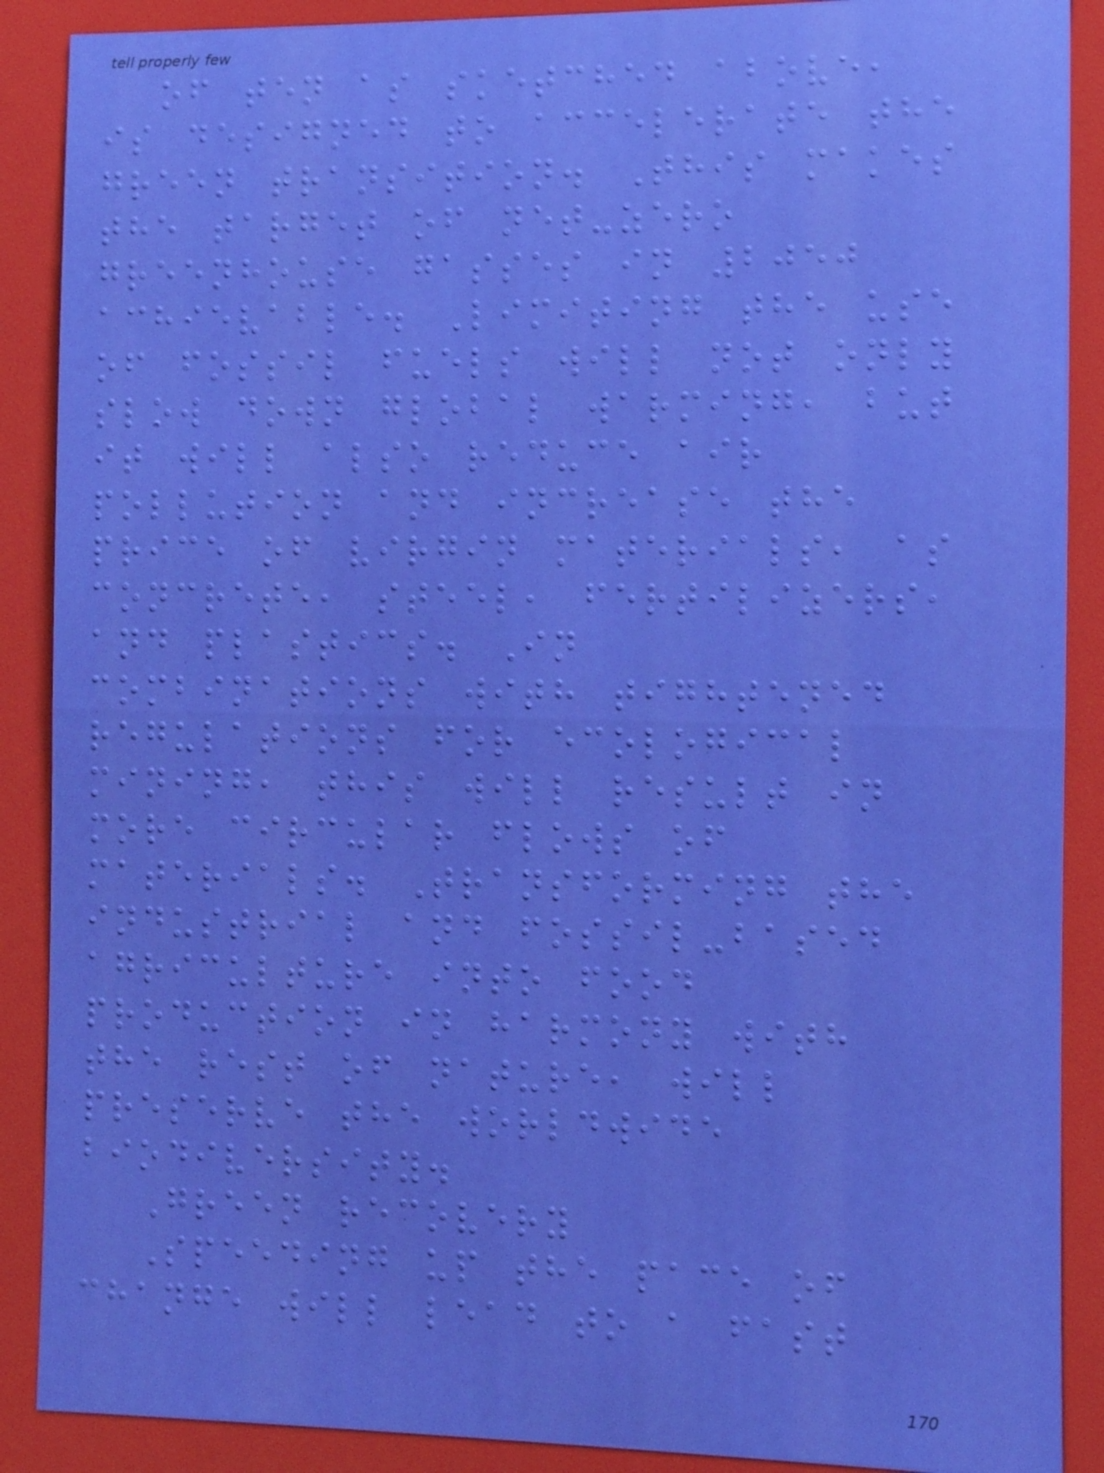of ten as sketched above,
is designed to accelerate the
green transition. This makes
the target of net-zero
greenhouse gasses in 2050
achievable. Limiting the use
of fossil fuels will not only
slow down global warming, but
it will also reduce air
pollution and increase the
price of virgin materials, as
concrete, steel, fertilizers,
and plastics. In
combinations with tightened
regulations for ecological
mining, this will result in
more circular flows of
materials. Transforming the
industrial and fossil-based
agriculture into food
production in harmony with
the rest of nature, will
preserve the worldwide
biodiversity.
Green recovery
Speeding up the pace of
change will lead to a fast
